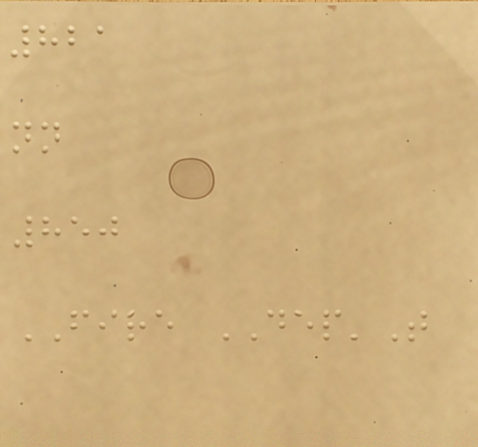821
nn
850
FIRE DEP'T
